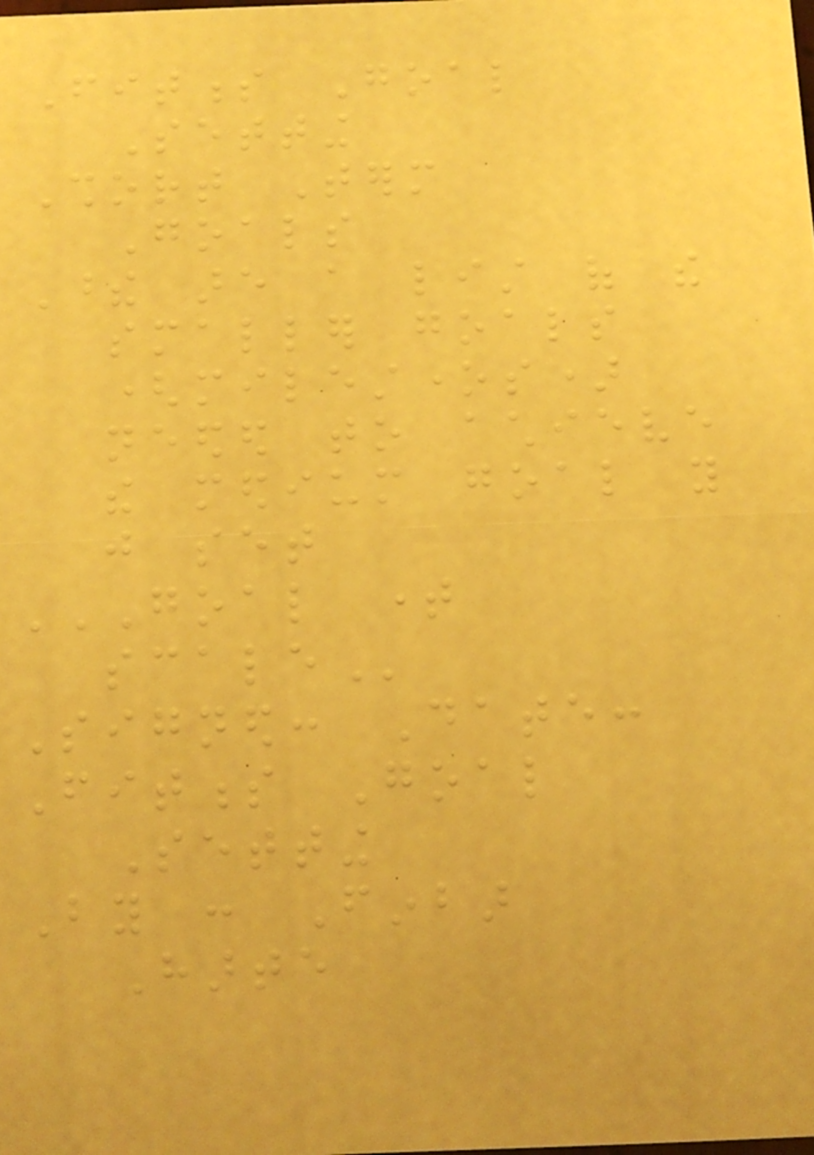Fitness Goal
Setting
Short Term
Goals
These are a list of the
smaller goals
(milestones)
needed to achieve
the medium goal you
just set
GOAL TIME
SCALE
Signed: Date:
Fitness Goal
Setting
By : Finbar
Harte
